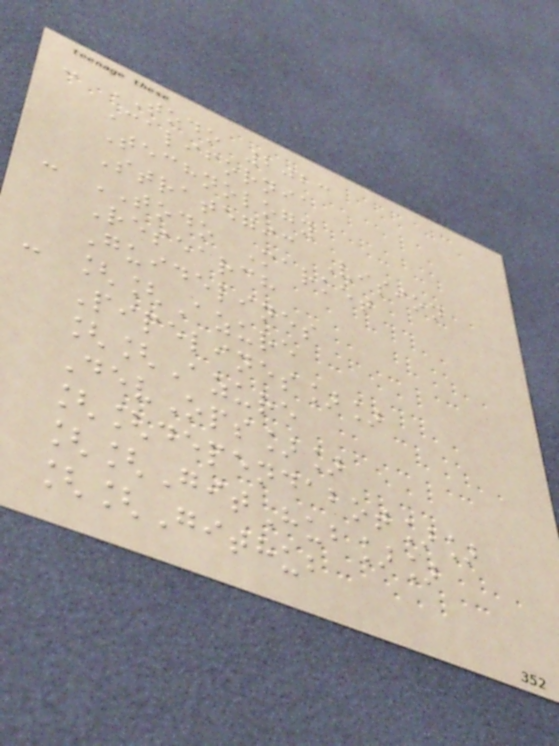- TODO 2023
California
Technology
Strategic Vision
- TODO Market
Research
Guidelines
- [[Azure
Pipelines]]
[[Azure
DevOps]]
[[dependabot]]
[[GitHub]]
[[Github
